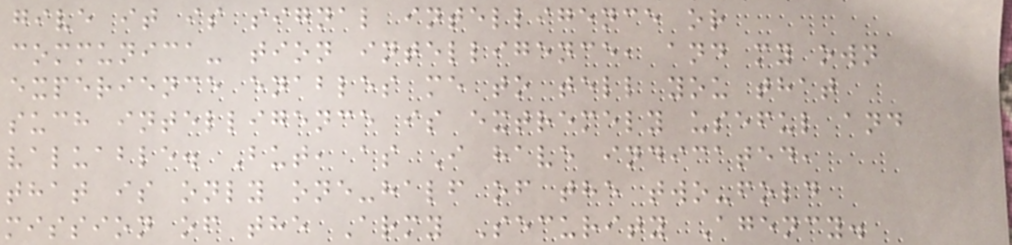give it is signal intelligence or
communica- tion intelligence, and my own
experience enables me to tell you that
such intelligence is extremely useful and
valuable. But, as I have indicated,
that is only one-half of the two-fold
mission of the Army Security Agency.
